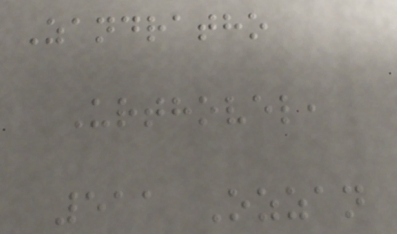Zandratho
Urthovel,
511 Ozzan
